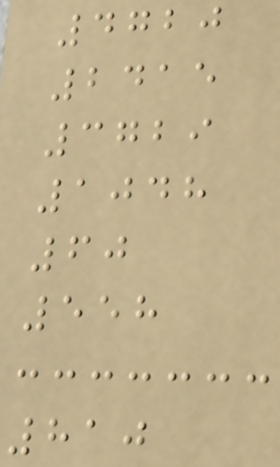4720
2415
3729
1048
60
558
810
